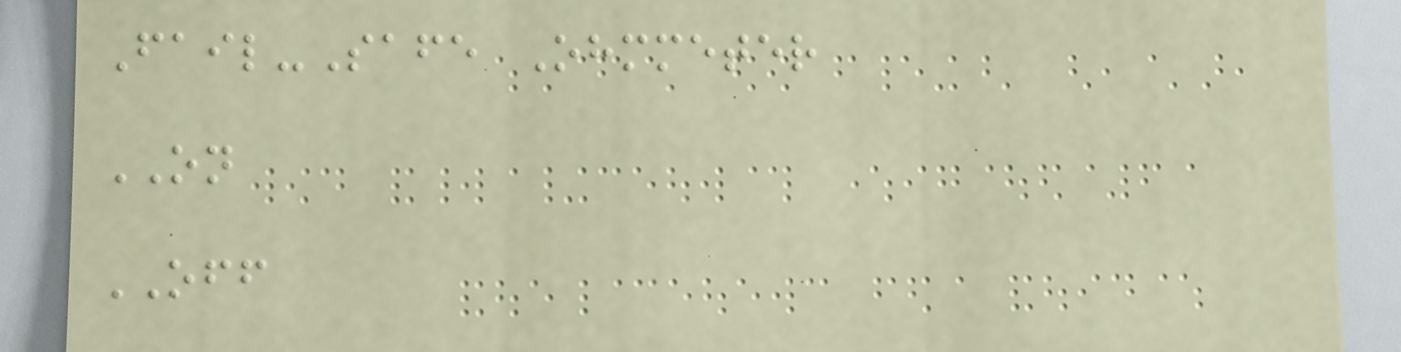Fail-Safe Ohmmeter
ON
OFF
